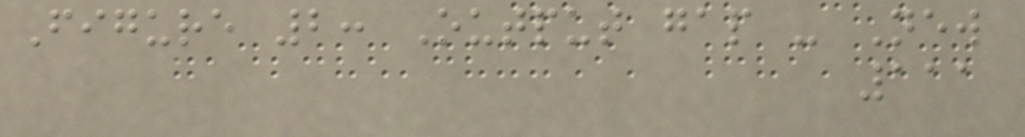Figure 2: Output gap - New
111
